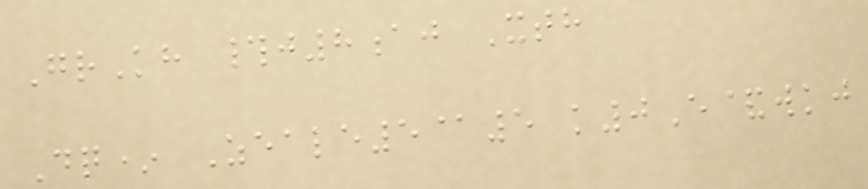GrKh #j8aj Xth
Dq* Zeale5@5 k0E&wkj
